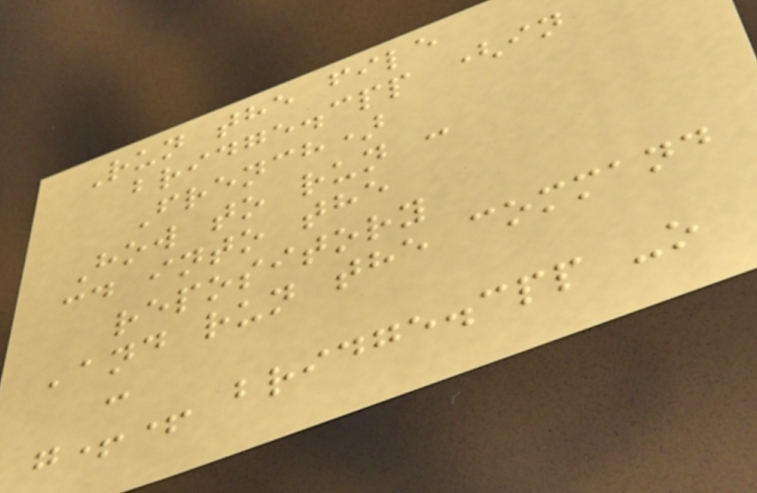Run the file
bridge.cpp (in
French)
How to run :
cd into the
repository
,and run the command
:
g++ bridge.cpp -o
